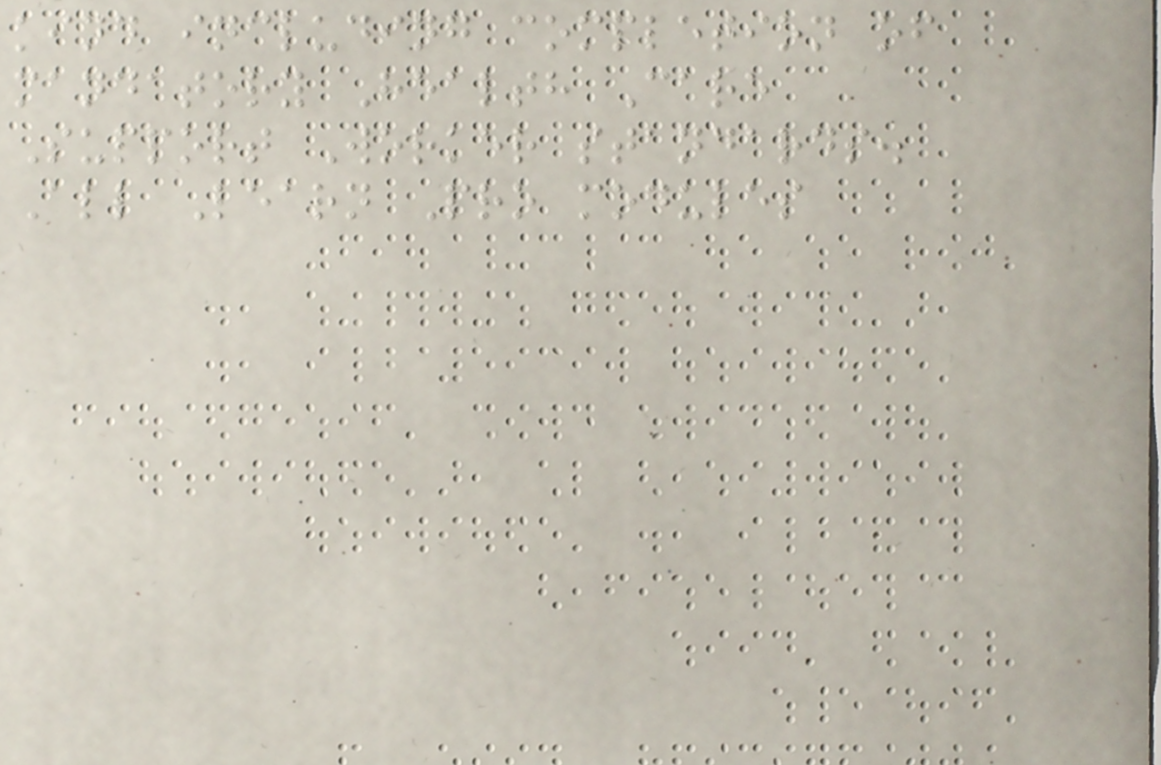kind including completion of
mandatory Health Care
Support Worker standards.
All Learn Pro modules
